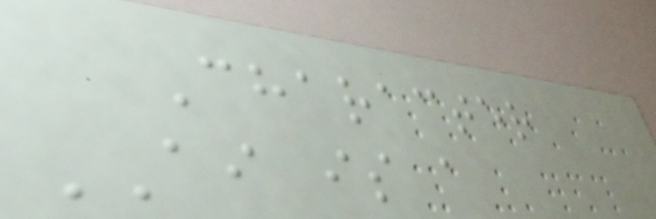Character
AI is a
